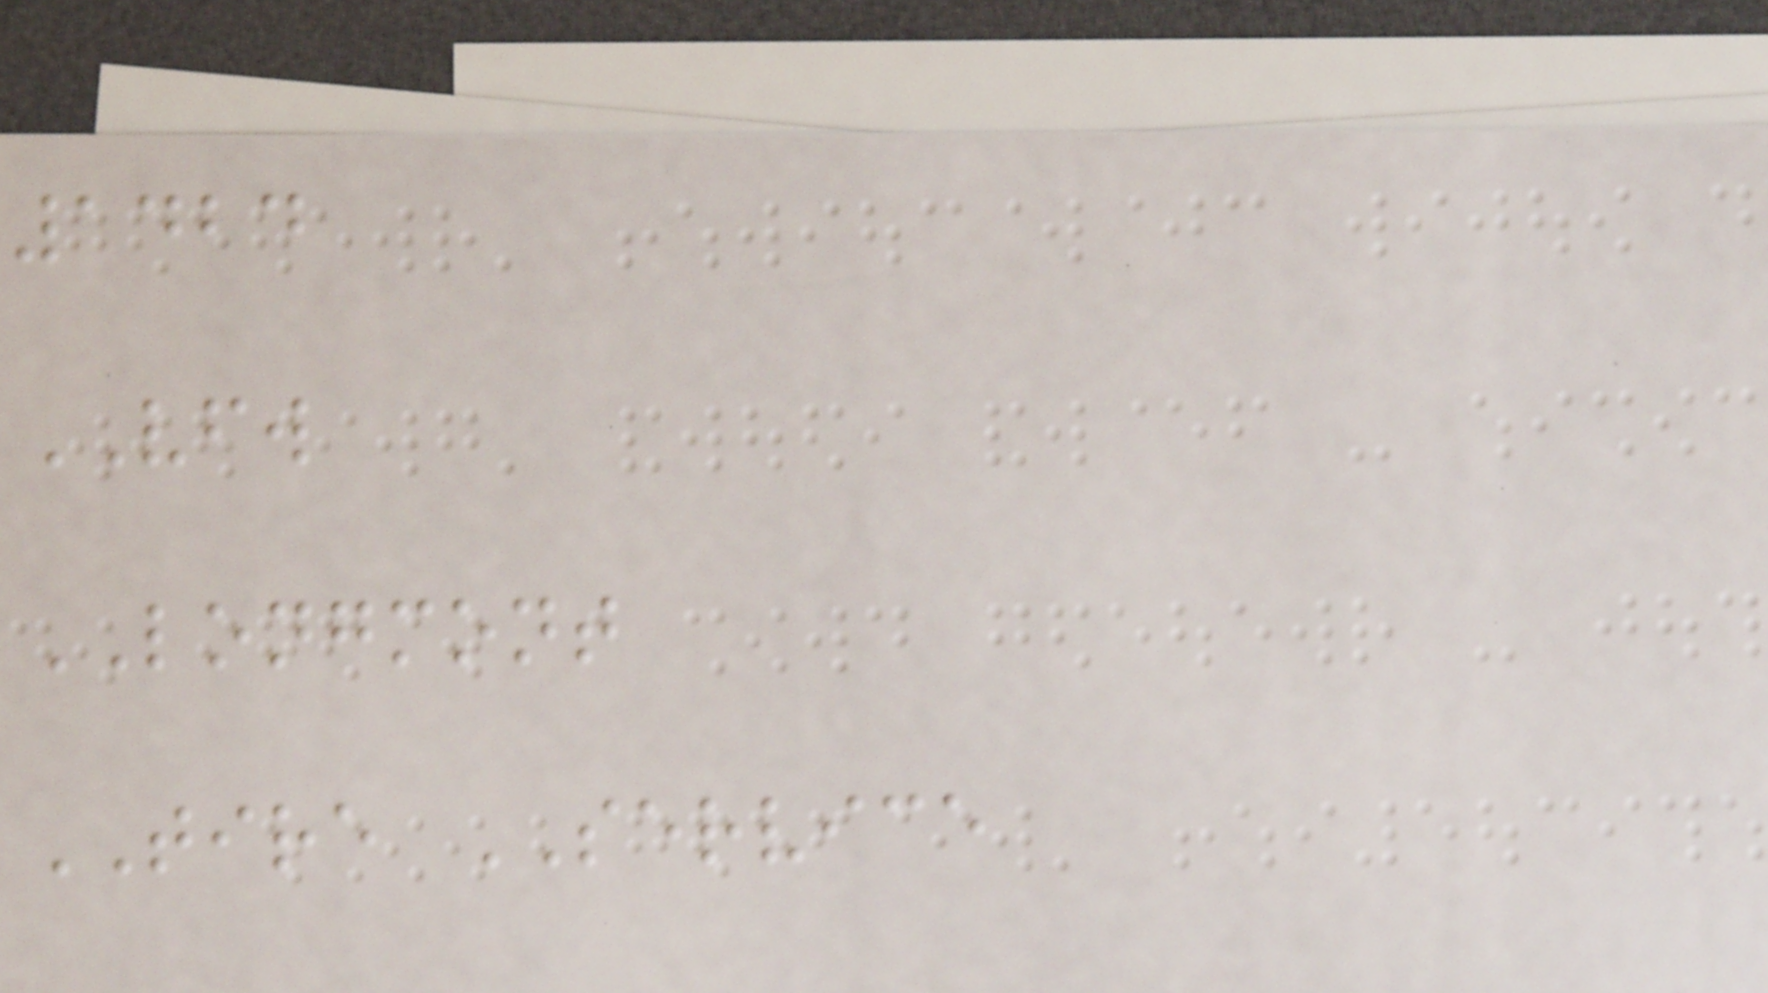1424
VFW
LONGMONT
TIRE SERVICE
